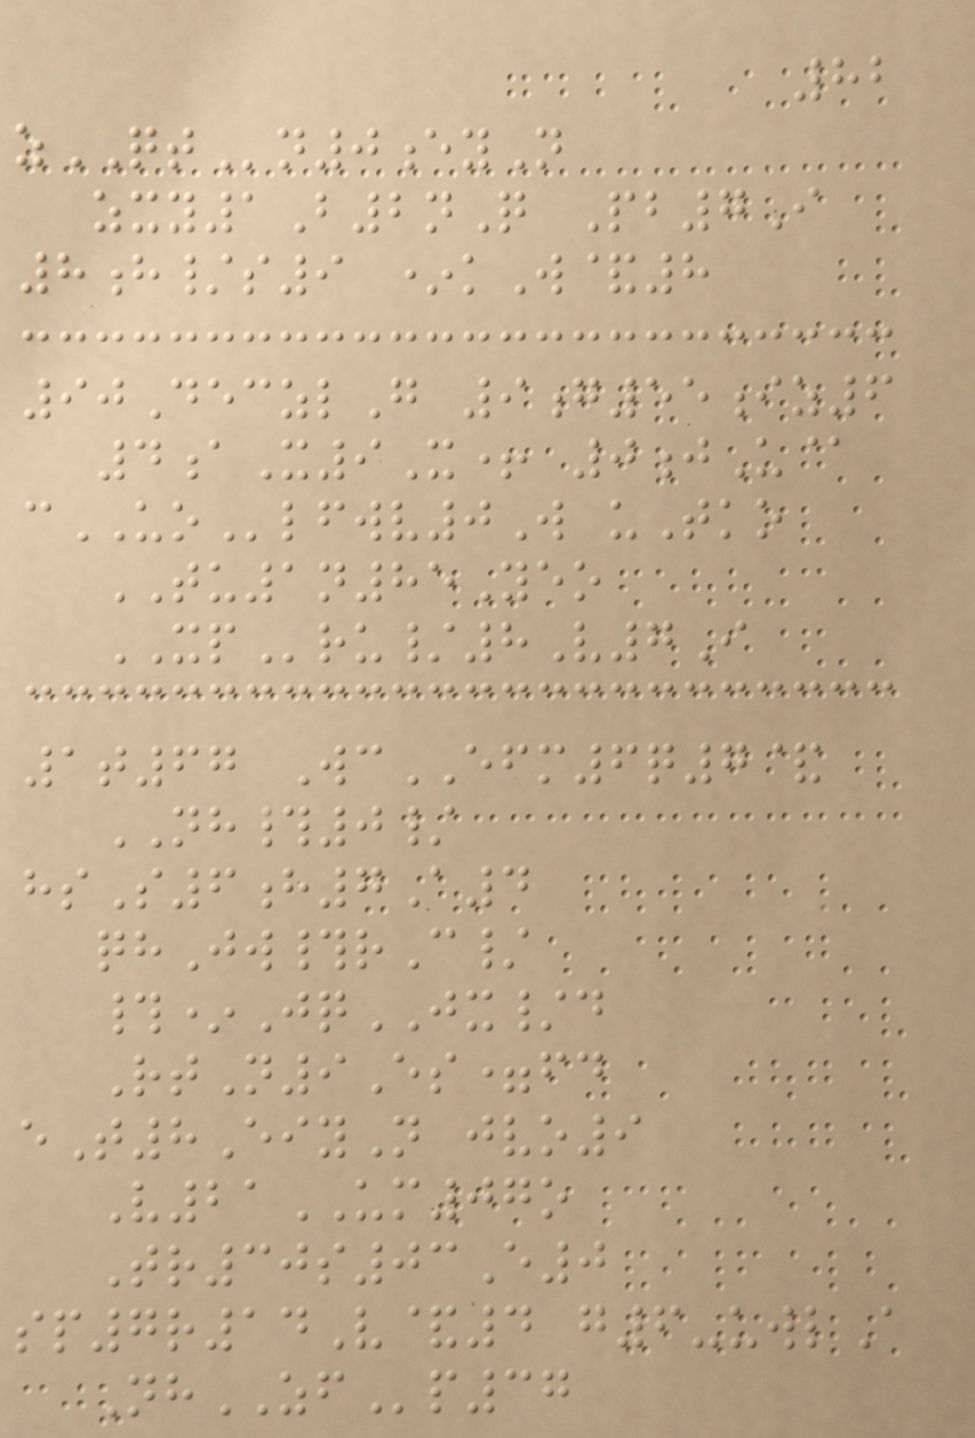82
zQTn0eyN
zxy1B2nQ Pb7I
8h/s9 *kW&8
90DeczlG 9g55iz6
4aX9X+ 0jU@
cUOlfwv0W uTko
TU1n85Yeo
XPru/8V7I
1t67 WcEFM6q7&
NH#0/
hsS6h7A4
qhJw#rC/
#*JqJX/d
RtN9Es=fd
eT8EiyN jvo9
V21UM07o
Tr30s03E0
sp7r14V&4 g6-uwlA
NhZFp37
